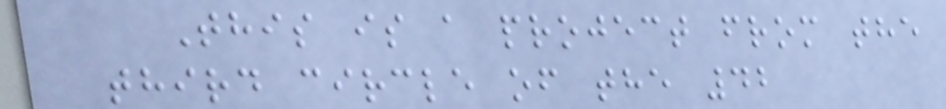This is a project from the
third circle of the 42
